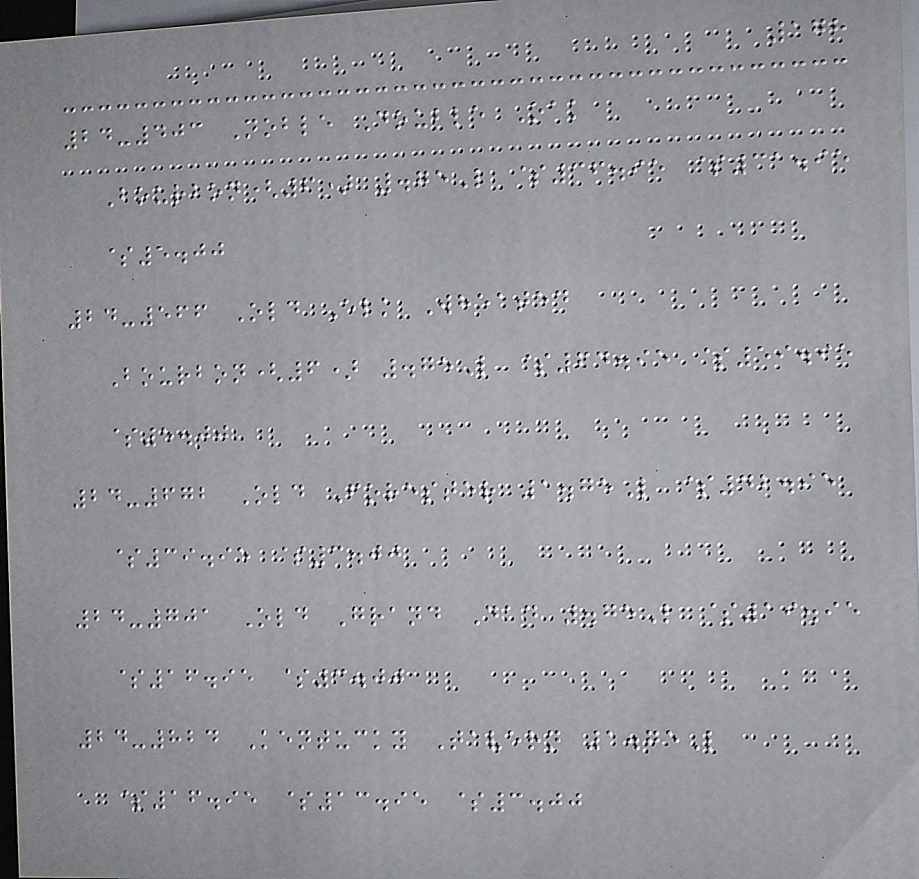178
24-403 Noble Double Oak
Bourbon(6) .75L $36.95 $31.95
$5.00
24-566 Old Elk Wheated
Bourbon(6) .75L $64.95 $59.95
$5.00
24-672 Old Forester 1.75L $42.95
$39.95 $3.00
24-701 Old Grand Dad .75L $19.95
$16.95 $3.00
24-824 Kentucky Tavern 1.75L
$16.95 $13.95 $3.00
